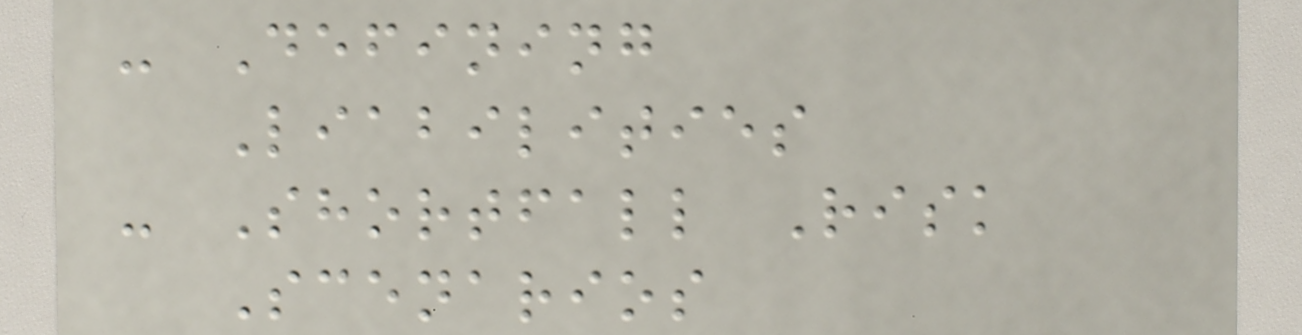- Defining
Liabilities
- Shortfall Risk
Scenarios
